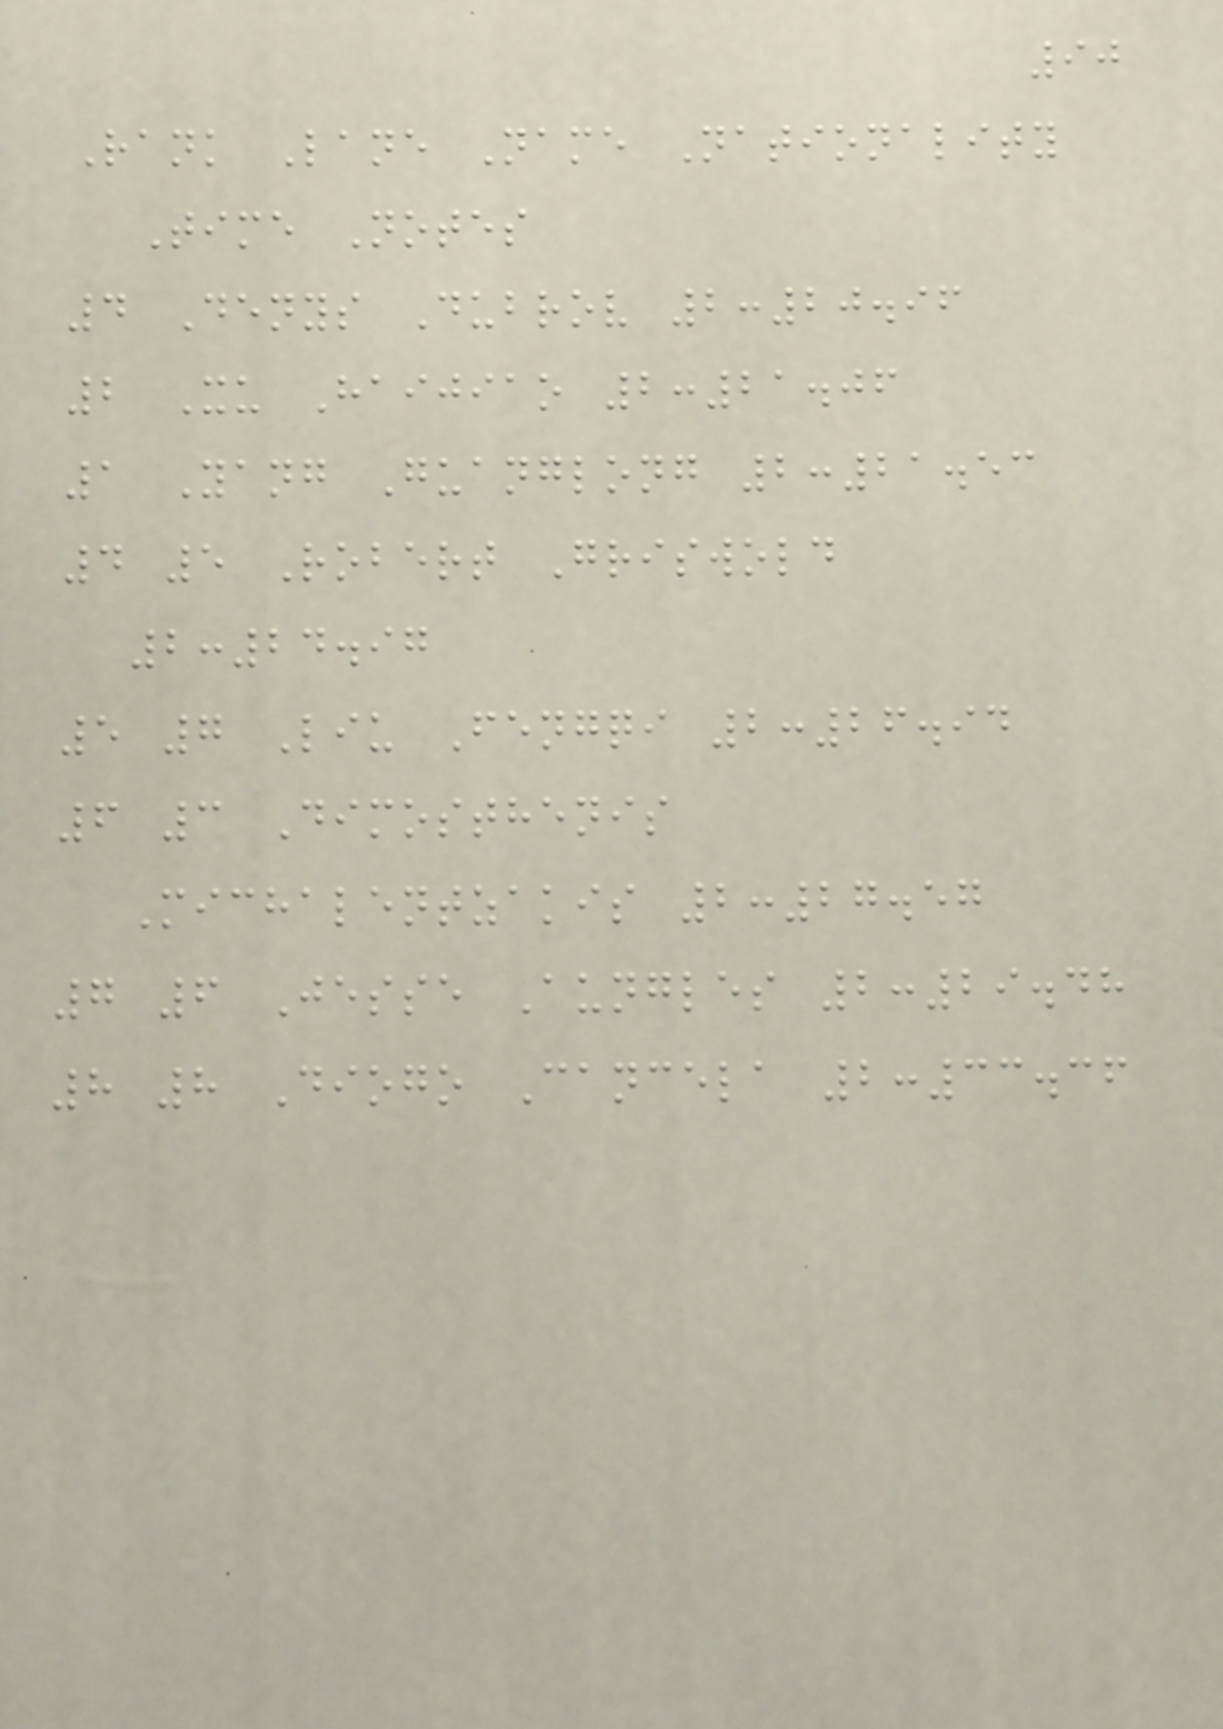90
Rank Lane Name Nationality
Time Notes
4 Denys Dubrov 2:20.96
2 Xu Haijiao 2:21.06
1 Yang Guanglong 2:21.53
4 5 Robert Griswold
2:24.97
5 7 Liu Fengqi 2:26.94
6 3 Dimosthenis
Michalentzakis 2:27.57
7 6 Jesse Aungles 2:29.48
8 8 Diogo Cancela 2:33.36
